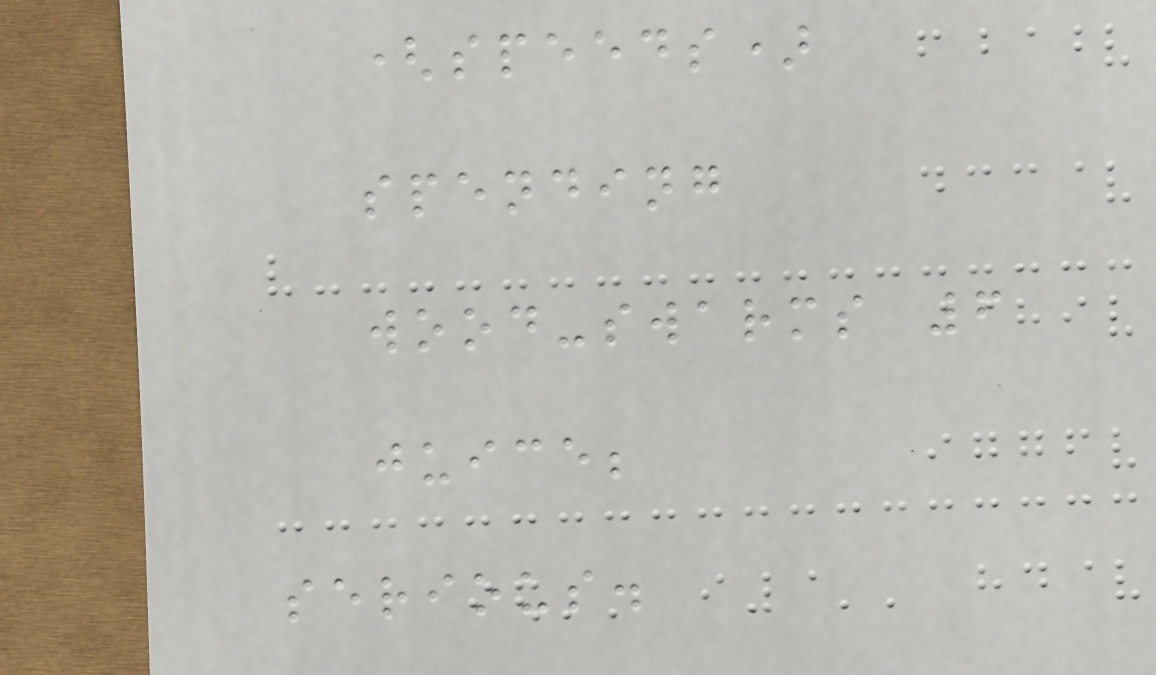(speeds)
spending
wood-swarms 6
juice;
serious.
